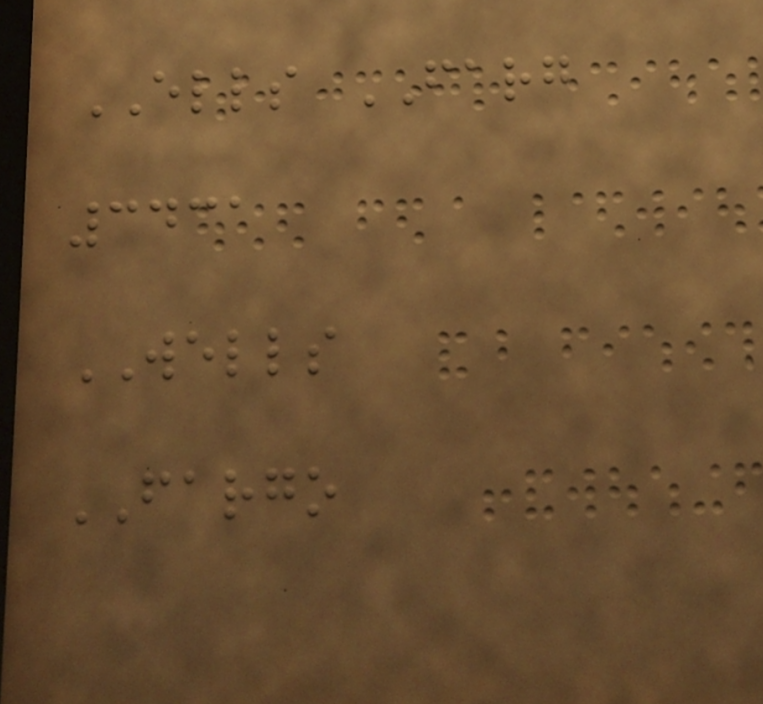ELLS FARG
3431
WELLS
FARGO
